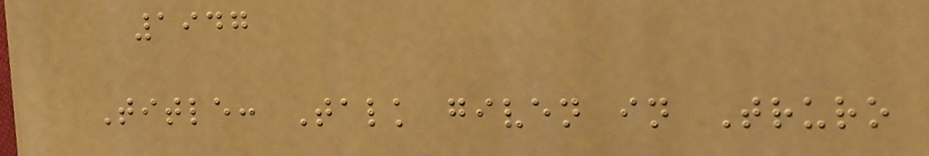1947
Title: Talk given in Truro
